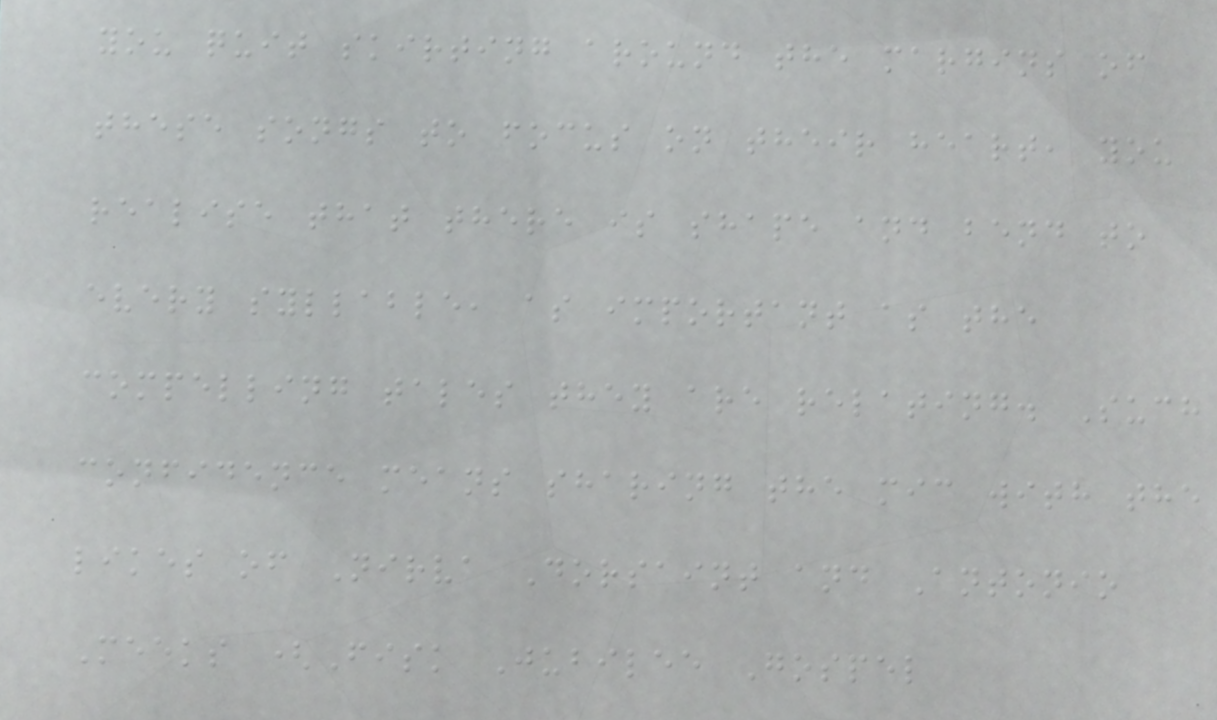you quit skirting around the margins of
these songs to focus on their heart, you
realise that there is shape and bend to
every syllable, as important as the
compelling tales they are relating. Such
confidence means sharing the mic with the
likes of Nirva Dorsaint and Antonio
Meeks (Fisk Jubilee Gospel
